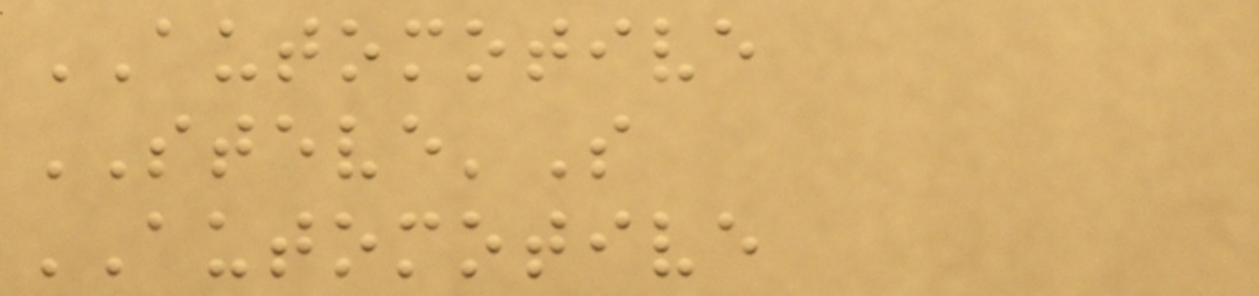AUTOMOTIVE
STEVE'S
AUTOMOTIVE
